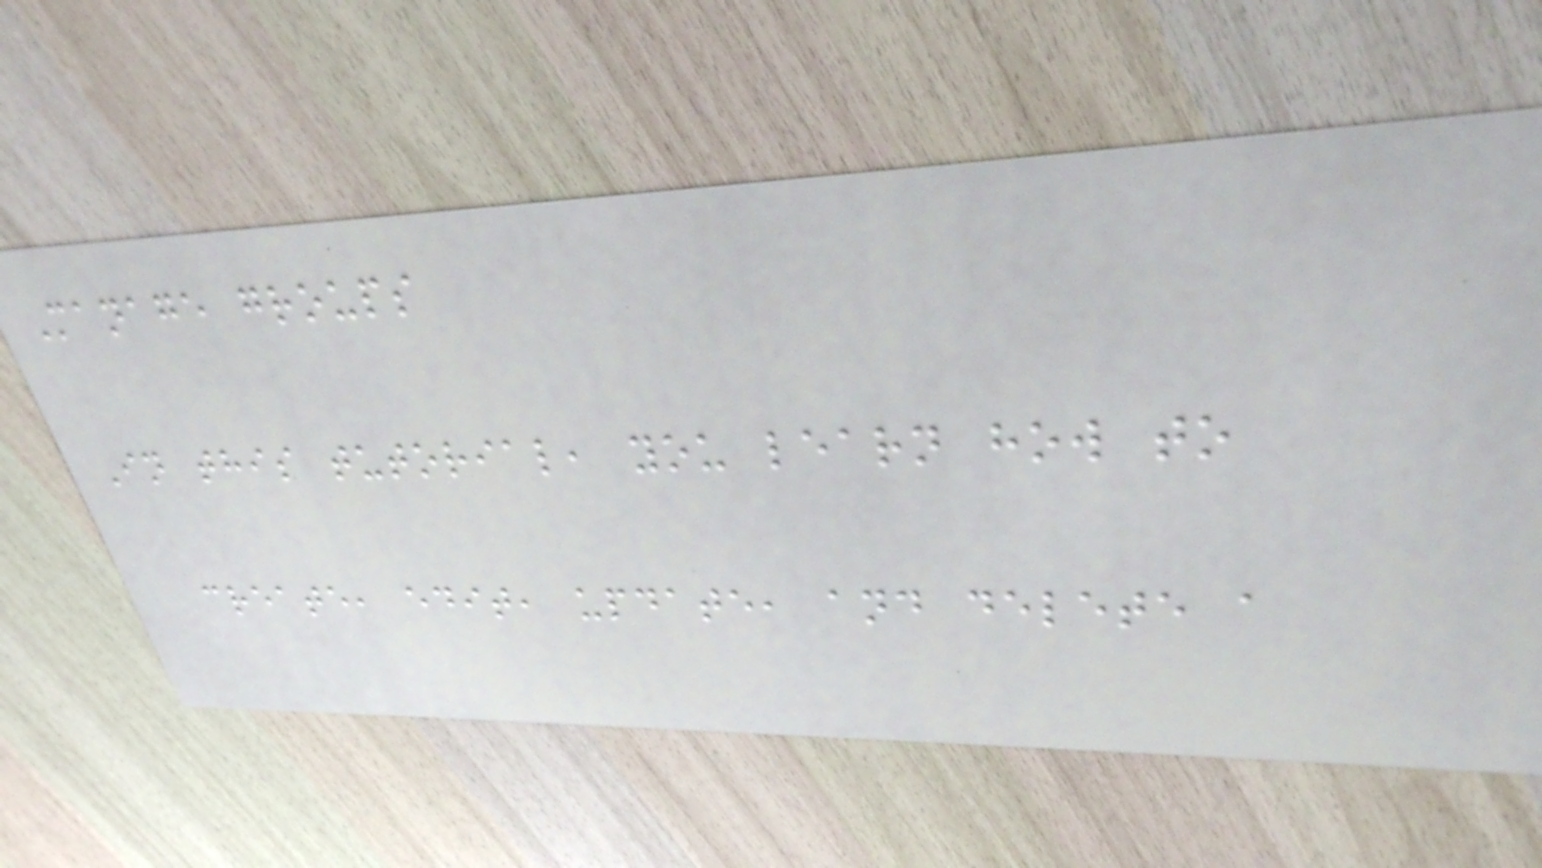Manage groups
In this tutorial, you learn how to
create, edit, update, and delete a
